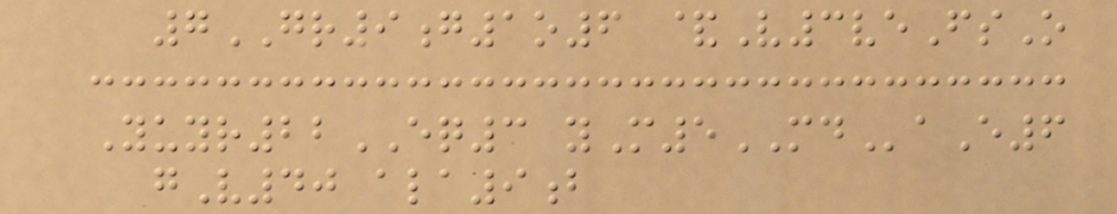7GR9g1o6 &V3veFsO
Yuyr22EQ3 yM5MDaE6
gV40 ala9b
